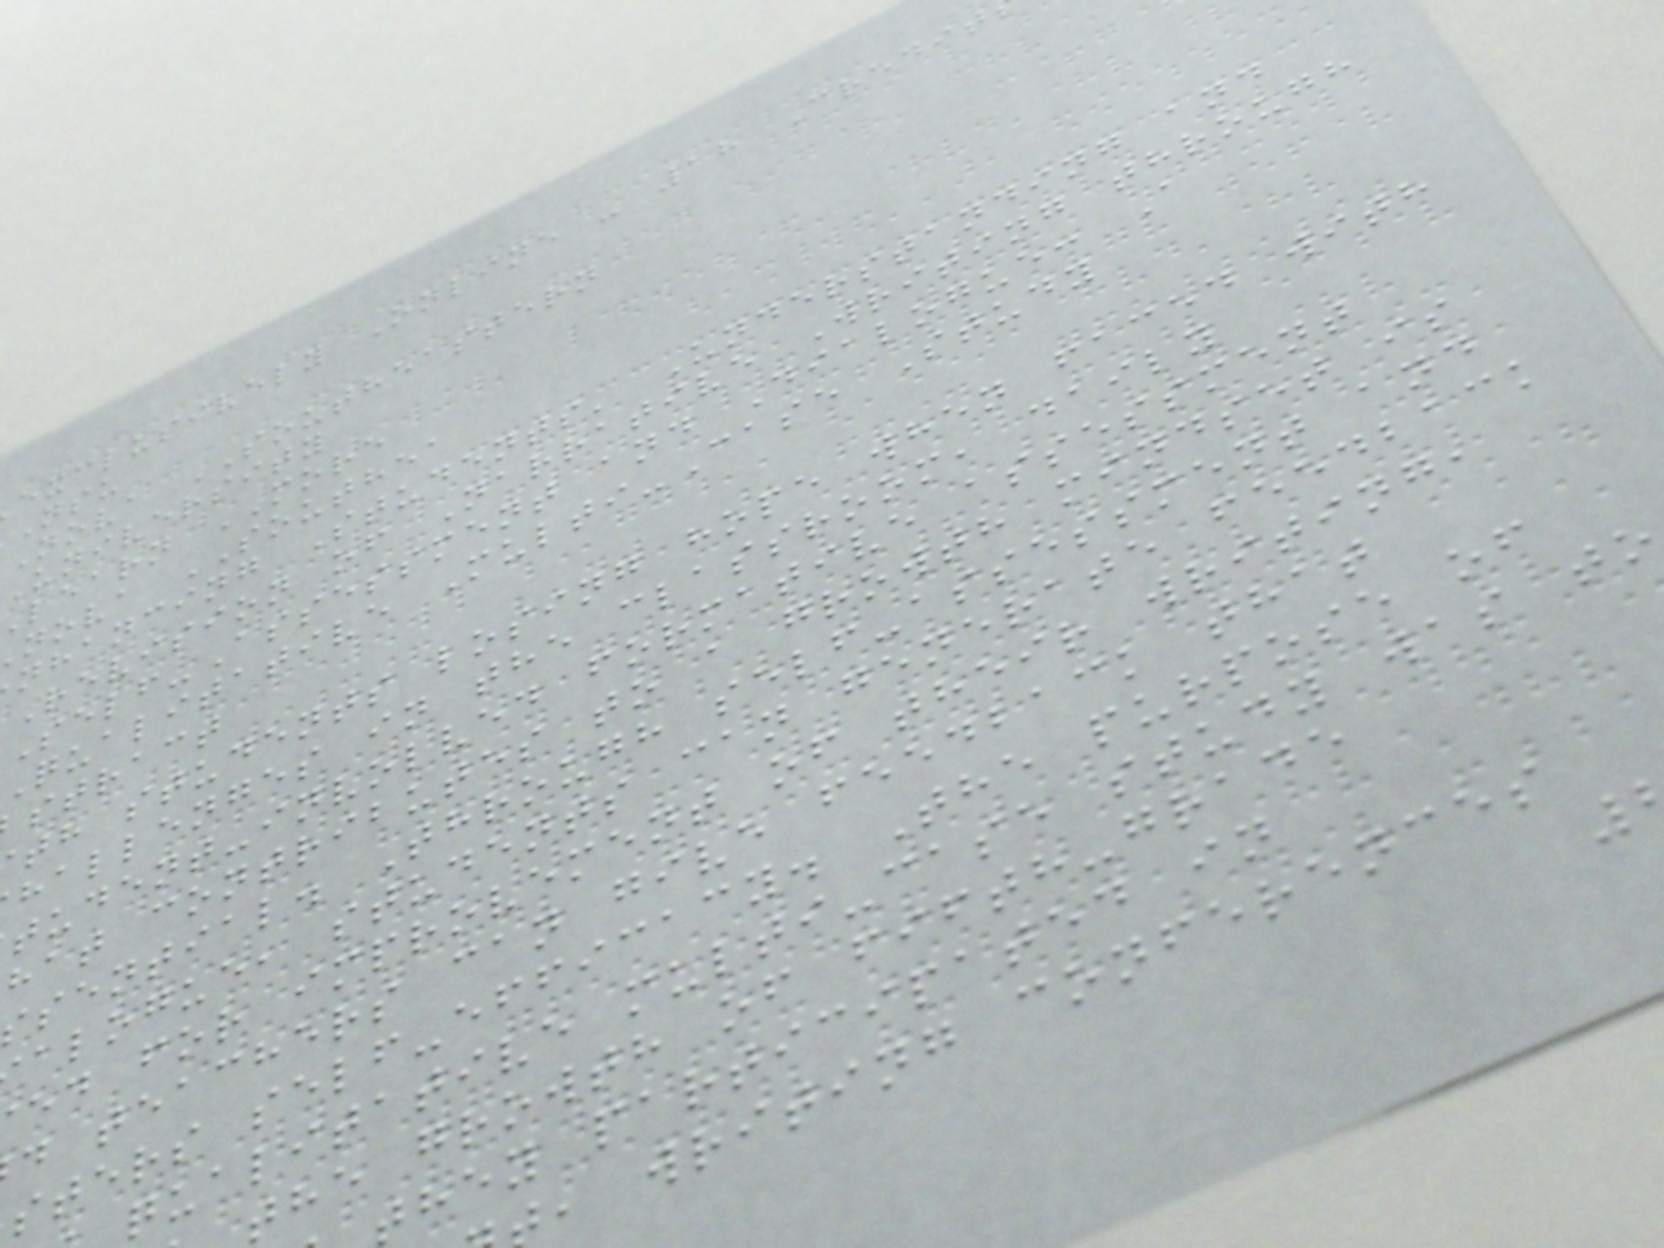exclusively Online - 18 Credit
nova SOUTHEASTERN
university
learn MORE
nova SOUTHEA
nhancing Students' Understanding and
Revision of Narrative Writing through
Self-Assessment and Dialogue: A
Qualitative Multi-Case Study
stract
th students losing hope when faced with
hallenges in the classroom, daily
tudent-involved formative assessment
hat contributes to a growth mindset is
sential. Through self-assessment and
alogue, students can generate feedback
ed for improvement of their writing,
d teachers can give feedback that
sters self-efficacy. The purpose of
qualitative multi-case study was to
the growth of fifth-grade
they participated in
, writing conferences
